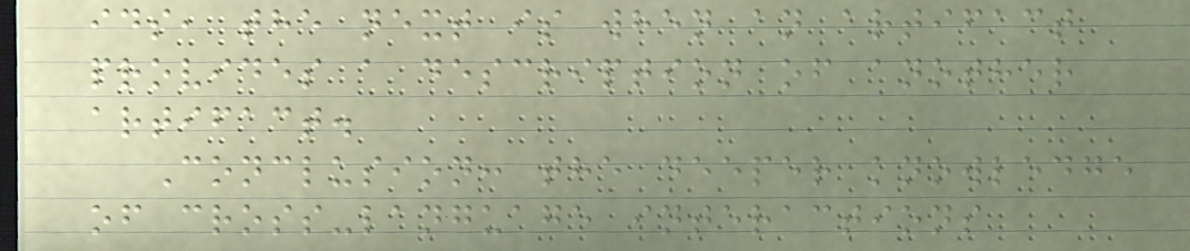ids, the next is when an artifact
provides a description of another
artifact.
Conclusion: the deeper knowledge
of cross-language interactions
